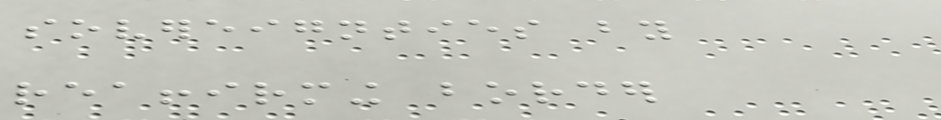sovereignties by
reaffirming border
